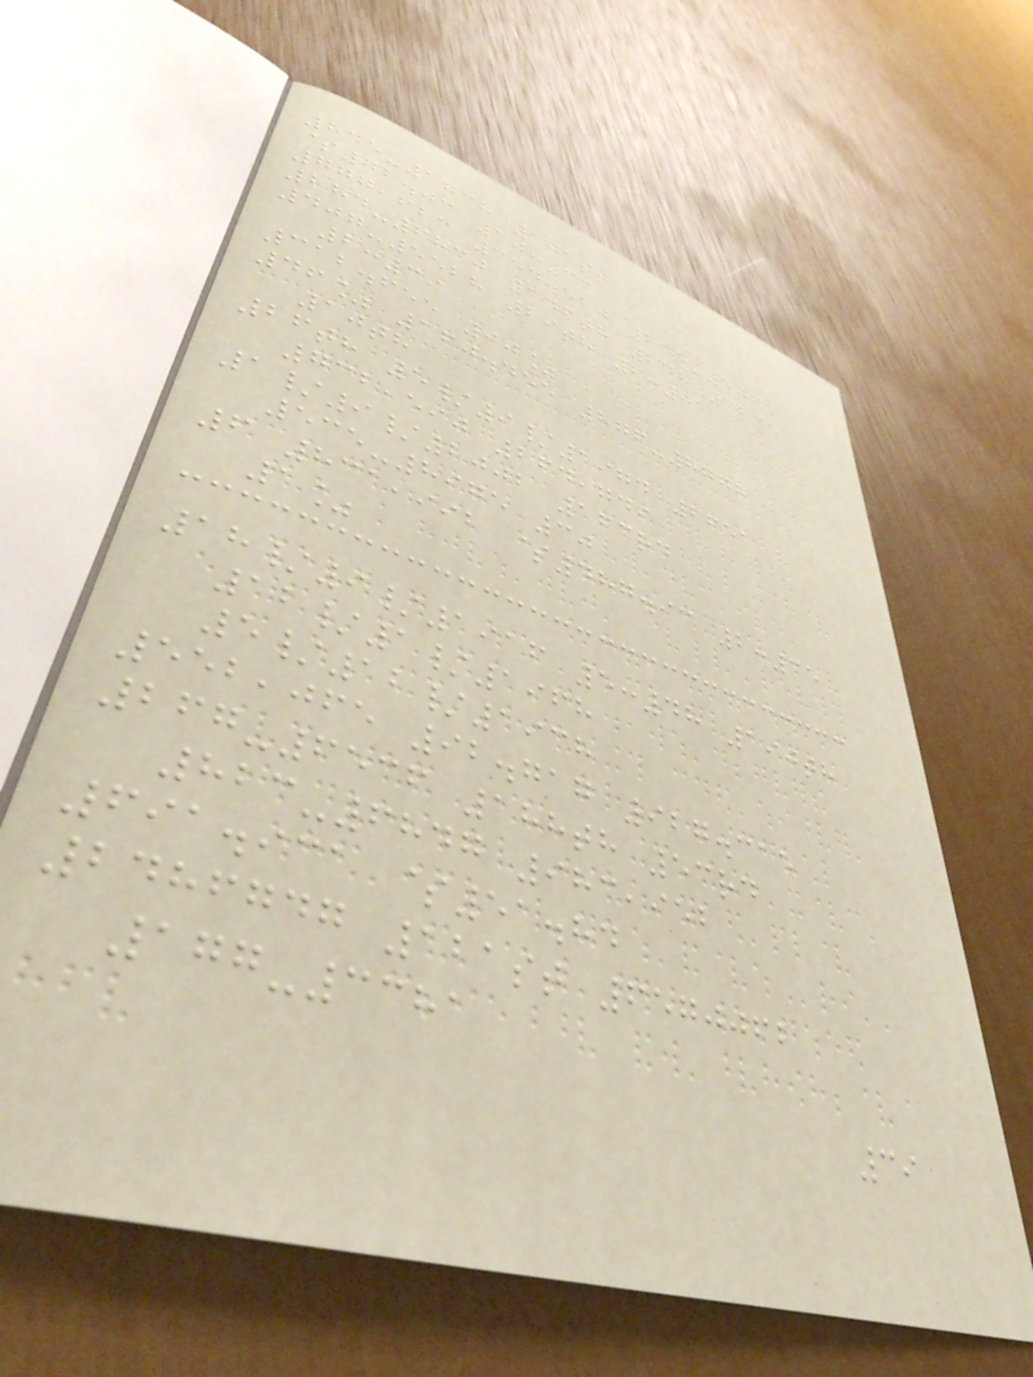845-1738 101st
$72.03 10:33
777,623 354.520 245-5064
284-6830 146th 248-3635
407-5528 29th 6:01
2:39
312.655 90%
46% 160.455 876-8778
10th
26th 5/9/1974 2651
732,590 264,749
1/9/2002 163rd
535-8975 30
6 831,992 $487.93 2:35
1%
18/9/1916 5:48 190th
12/1/1968
5/12/1938
552,065 92.717 927.315
267-6536 188th 53rd
823-6847 983,952
691.931 $51.84
2486747 121st 6570062
177-3381
39
